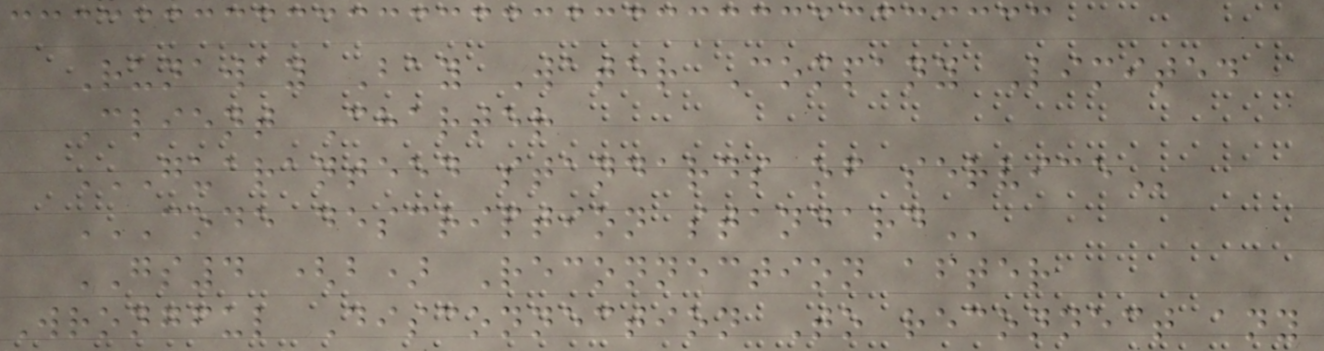Runaway Bay Water Company Limited
Client Charter
GUARANTEED STANDARDS OF SERVICE
CODE DESCRIPTION STANDARD
GS4 (b) Reconnection after
Wrongful Disconnection To reconnect any
